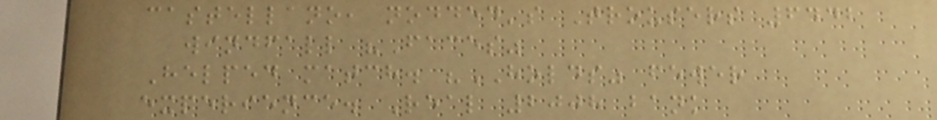castellano, nodded's Trousers 6442
windfall "Faces"
Helped match. "HOLDS" fewer
experience. Real 2008 bank
